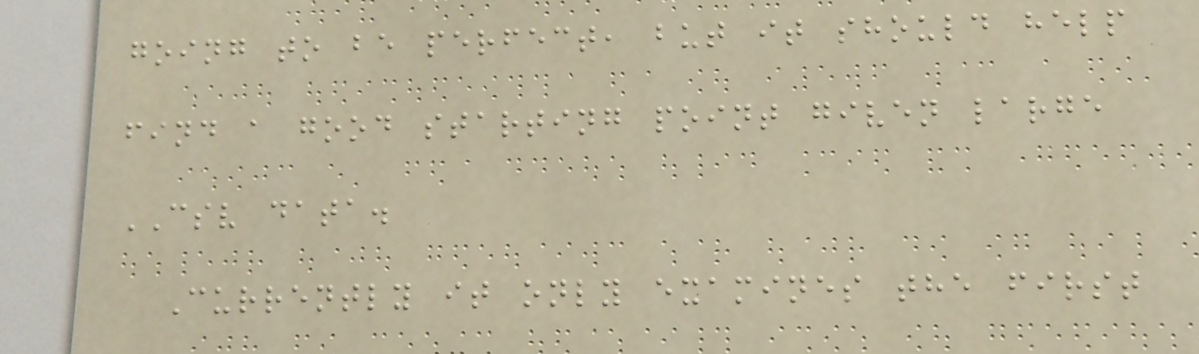going to be perfect, but it should help
find a good starting point given large
CSV data.
Currently it only examines the first
